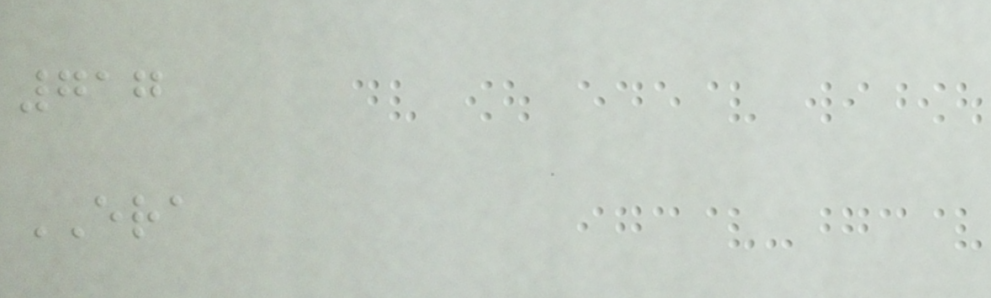717
ERA
